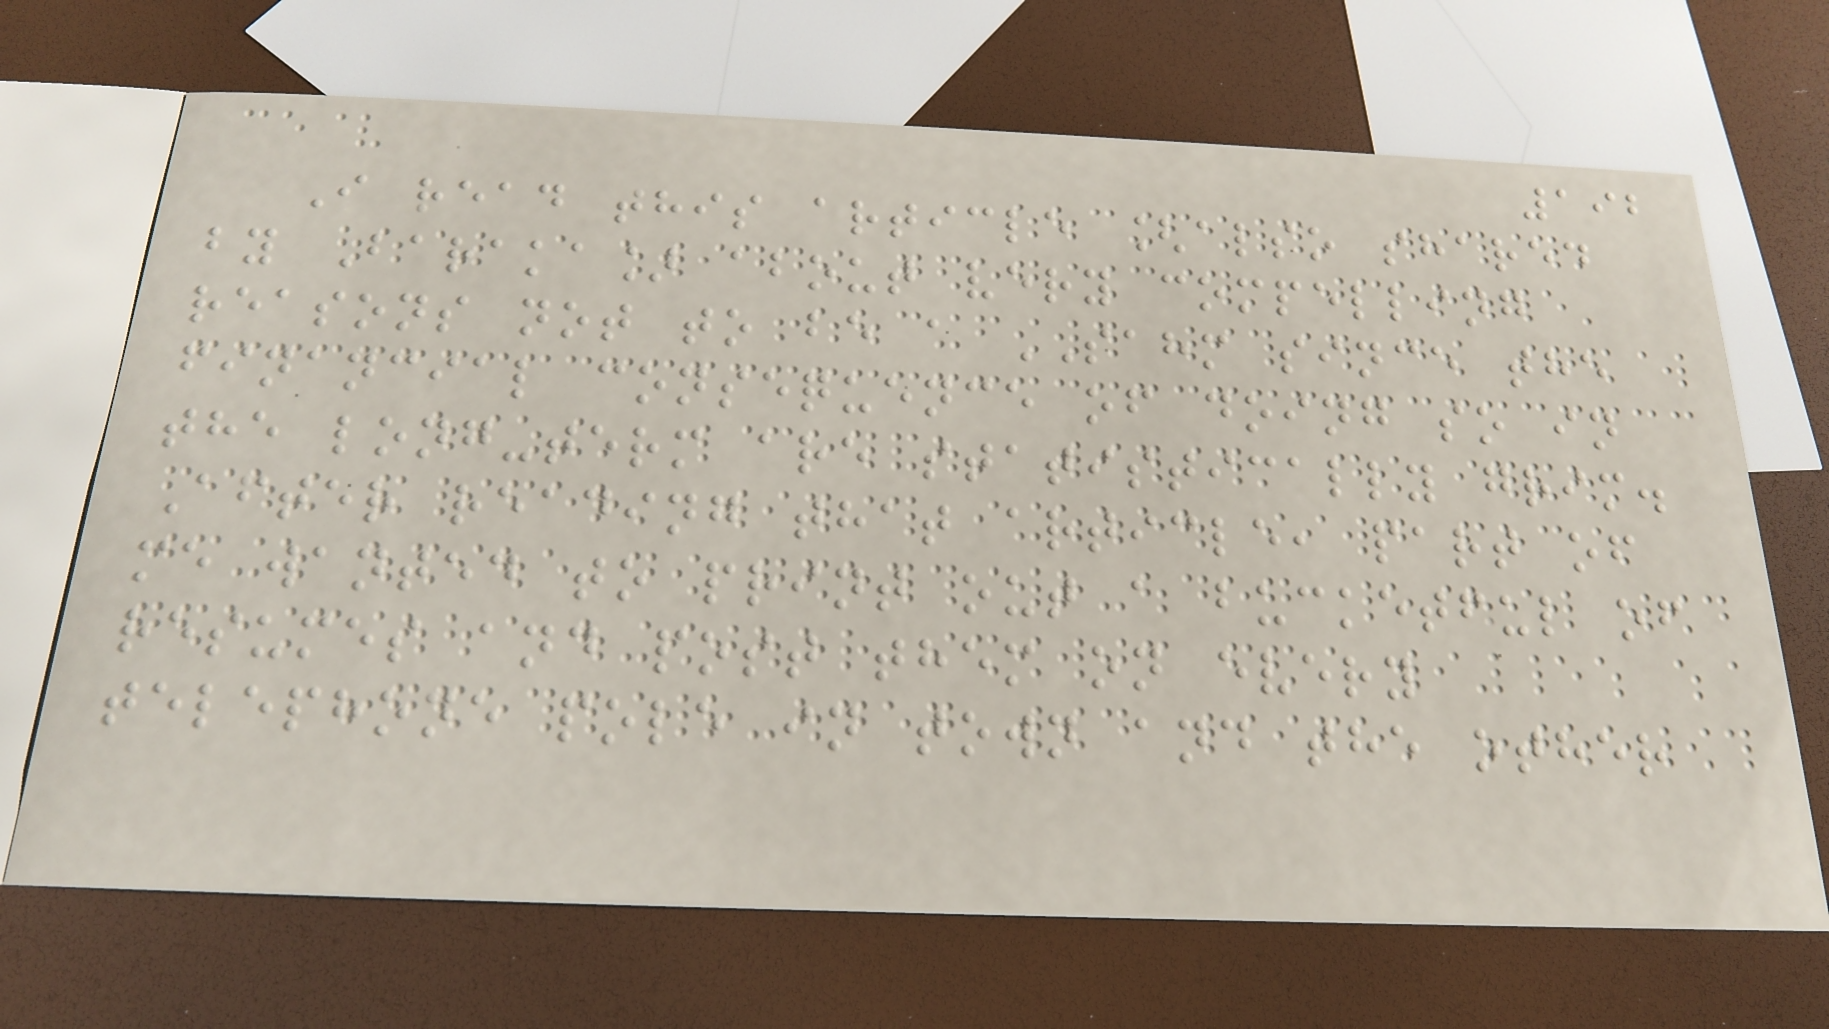192
I read this article [also shared
by Baraka] about very compelling
reasons not to be a SAHM since the
financial consequence of doing so in
the long-term are statistically grim.
After reading that article, part of
me wanted to print out a bucketful of
resumes and post them on every
telephone pole in town and the other
